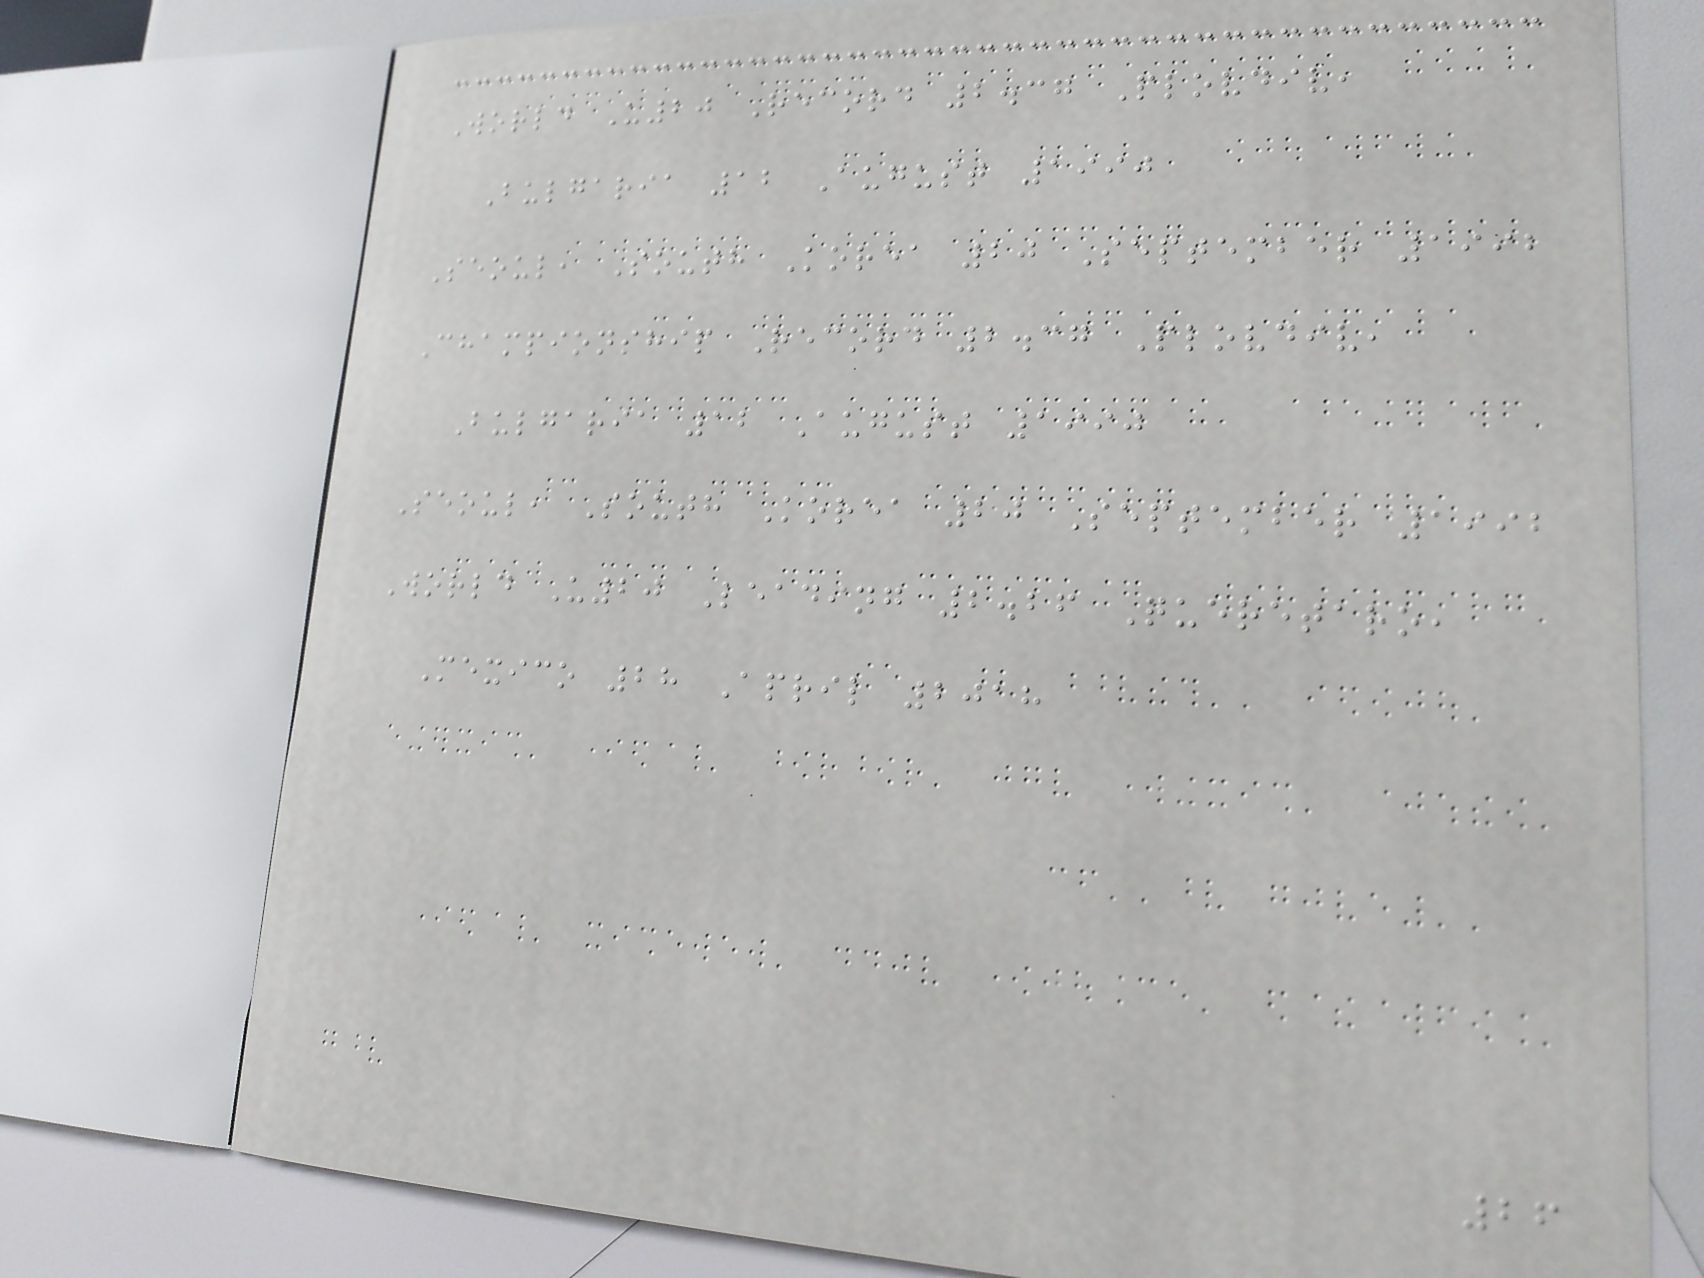World U20 Record 2.37 Plovdiv,
Bulgaria 12 August 1990
Seoul, South Korea 20 September 1992
Championship Record 2.37 Plovdiv,
Bulgaria 12 August 1990
Seoul, South Korea 20 September 1992
World U20 Leading 2.26 Queretaro,
Mexico 28 April 2018
26
